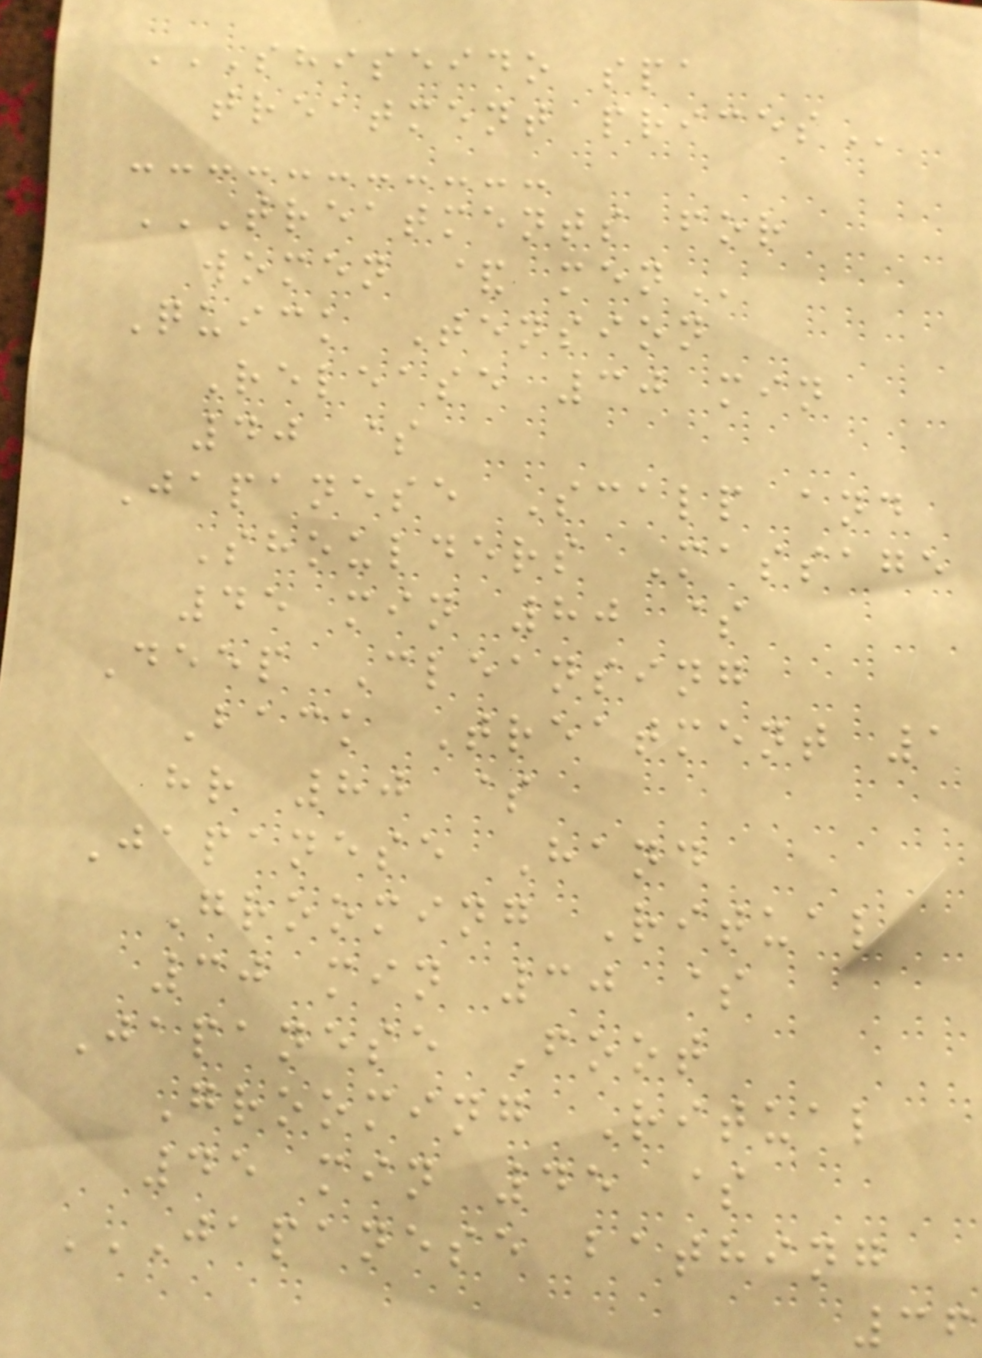SHISEIDO SPA
TREATMENT PRICES
TREATMENTS FOR
WOMEN & MEN
Quick Tension
Release 30 min
40 $
Japanese Scalp and
Shoulders Massage
45 min 80 $
Deep Cleansing
Back Treatment 1
hr 80 $
Japanese Hand
Grooming Ritual
30 min 30 $
Japanese Foot
Grooming Ritual
45 min 45 $
JAPANESE BATHING
36
